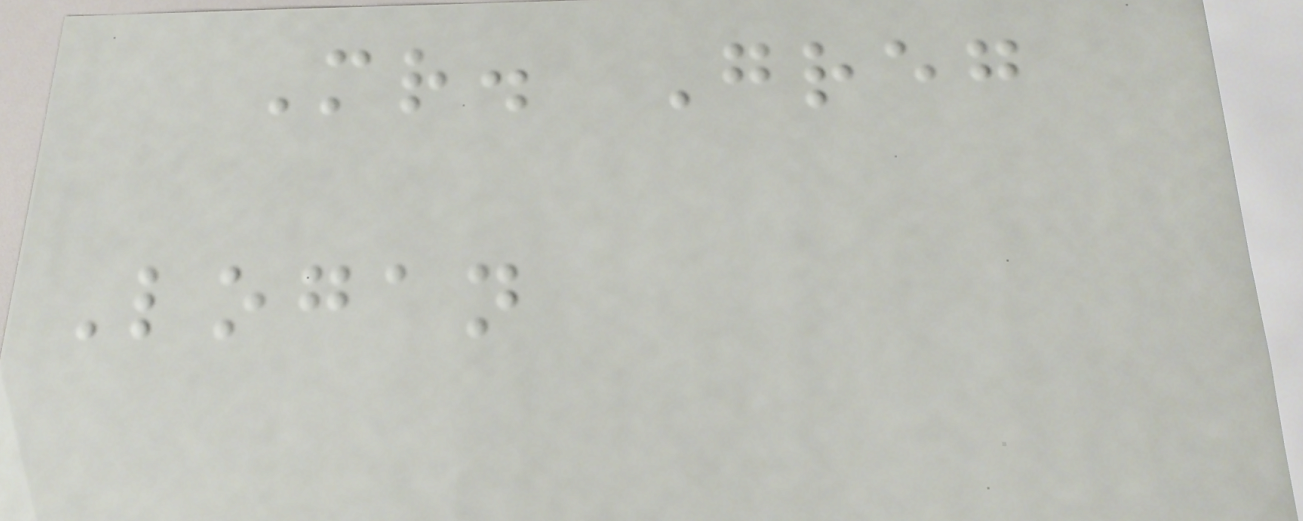Mr. Greg
Logan
